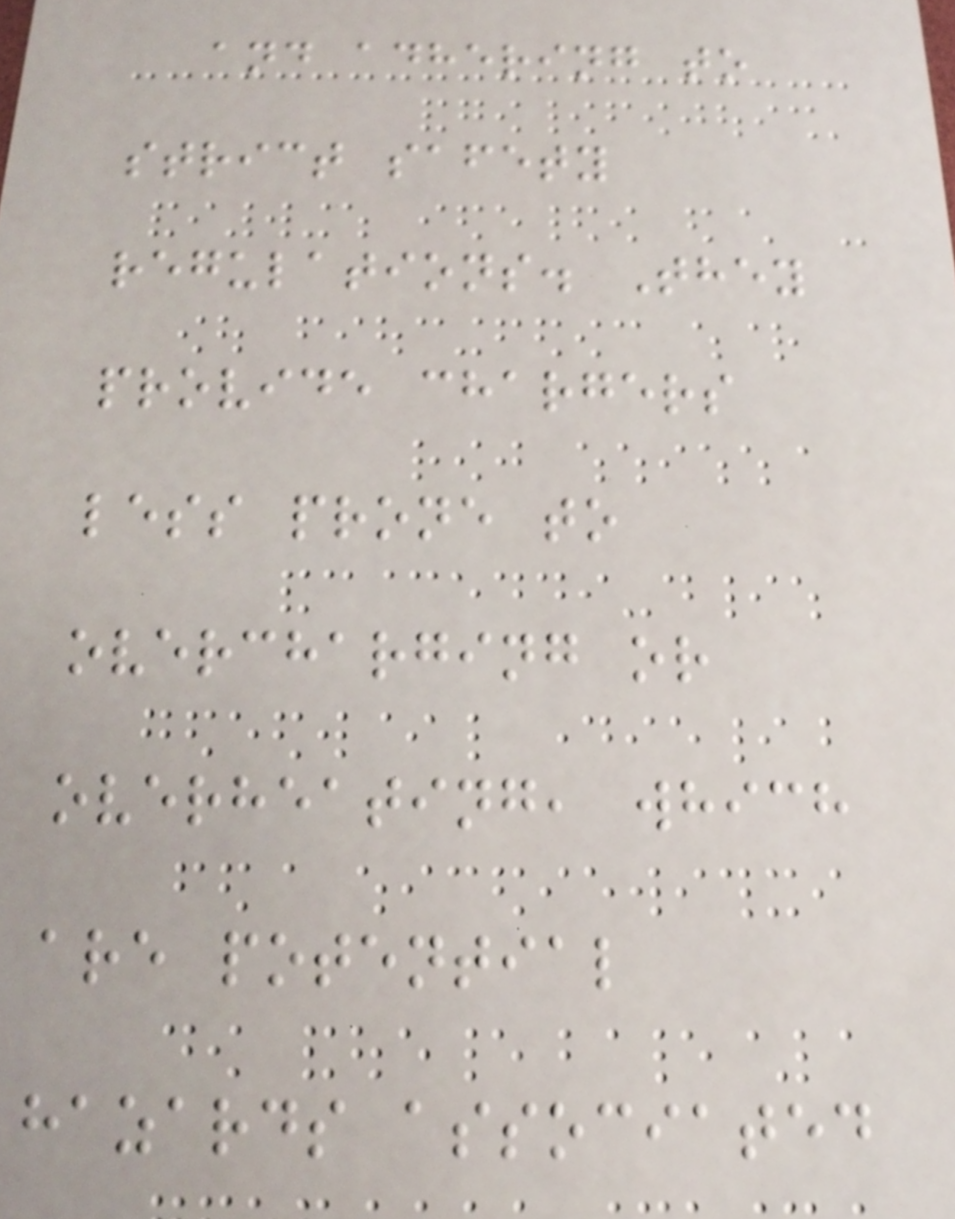and adhering to
strict safety
regulations. They
provide chargers
less prone to
overcharging or
overheating, which
are potential
hazards associated
